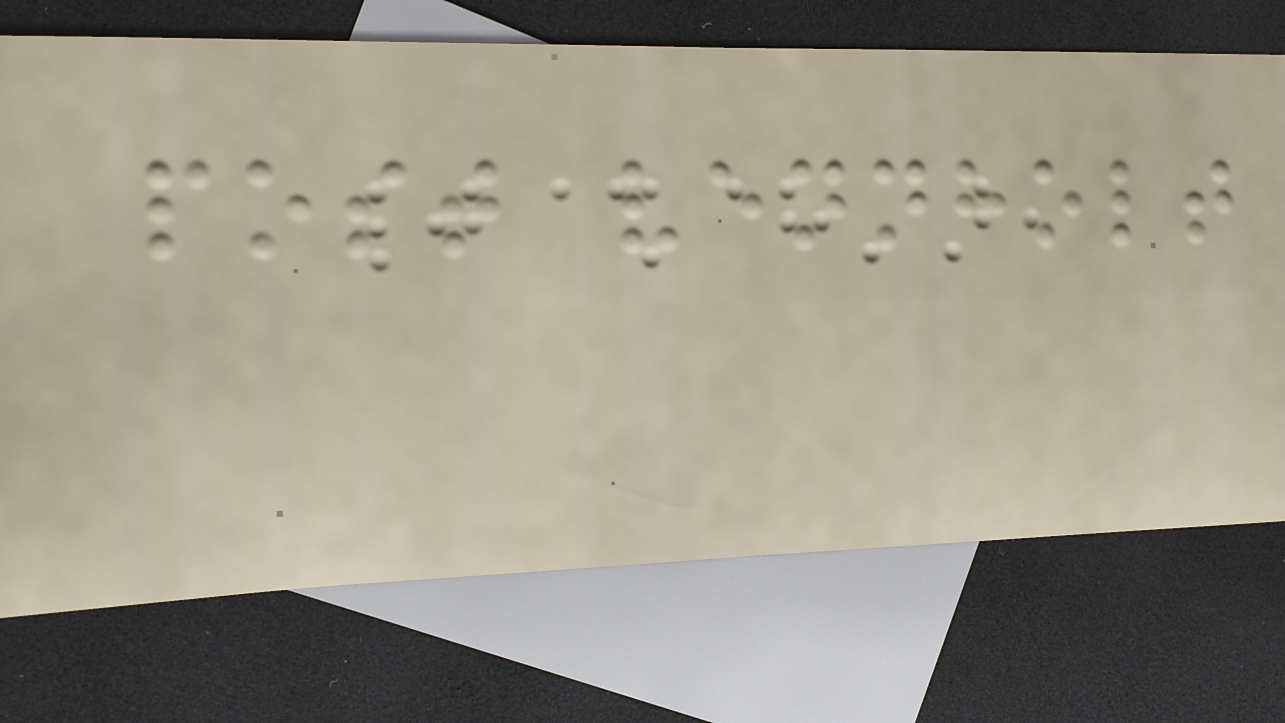post vennholt
